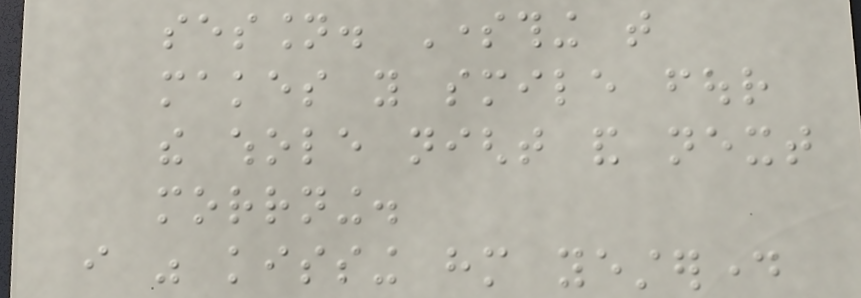session. Something that
makes you smile four
the whole night and next
morrning.
i was kissing him yesterday
